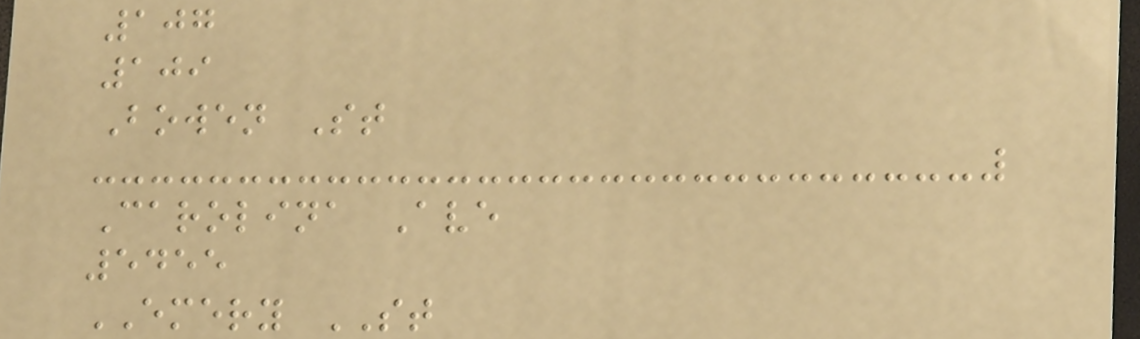107
109
Bowen St
Carolina Ave
5455
EMERY ST
